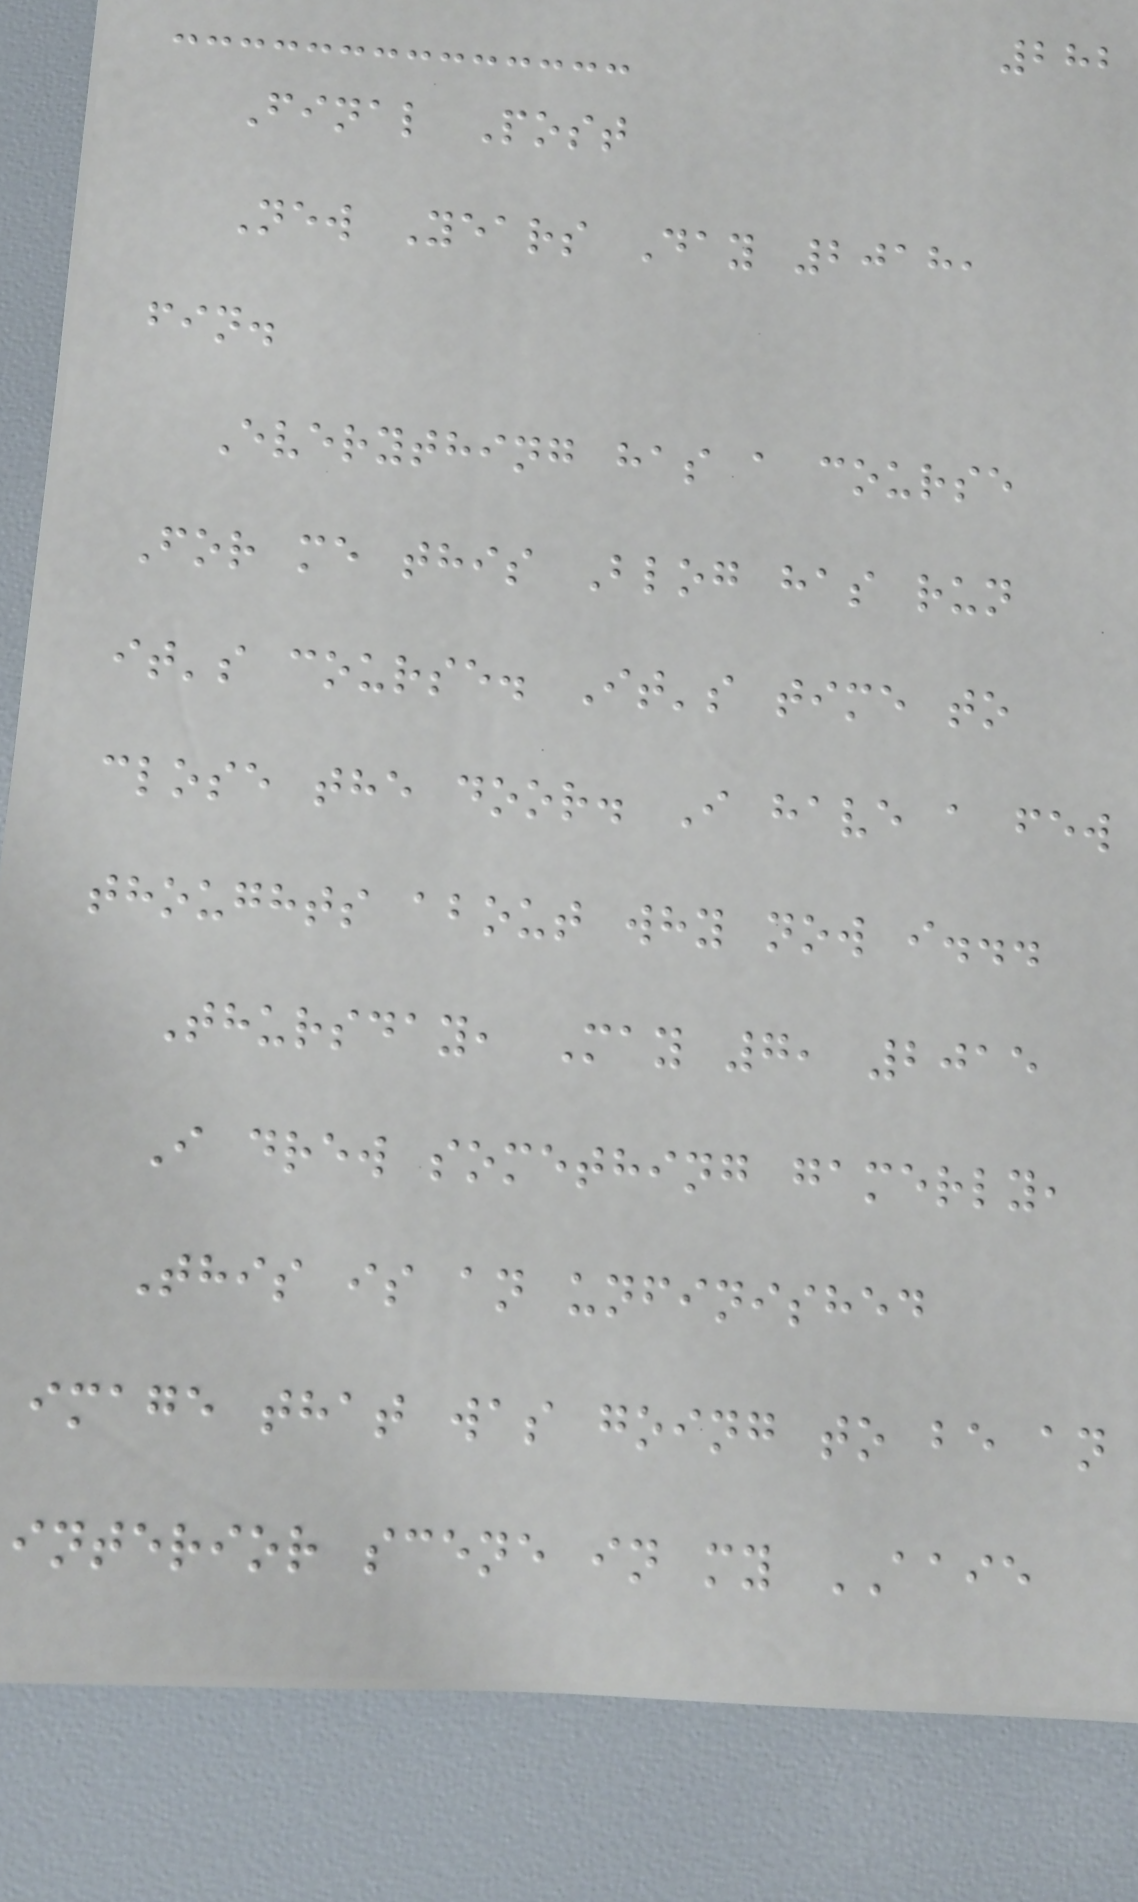282
Final Post
New Years Day 2018,
fin.
Everything has a course
For me this Blog has run
it's course. It's time to
close the door. I have a few
thoughts about why now i...
Thursday, May 7, 2015
I drew something gamerly,
This is an unfinished
image that was going to be an
interior scene in my AAIE
